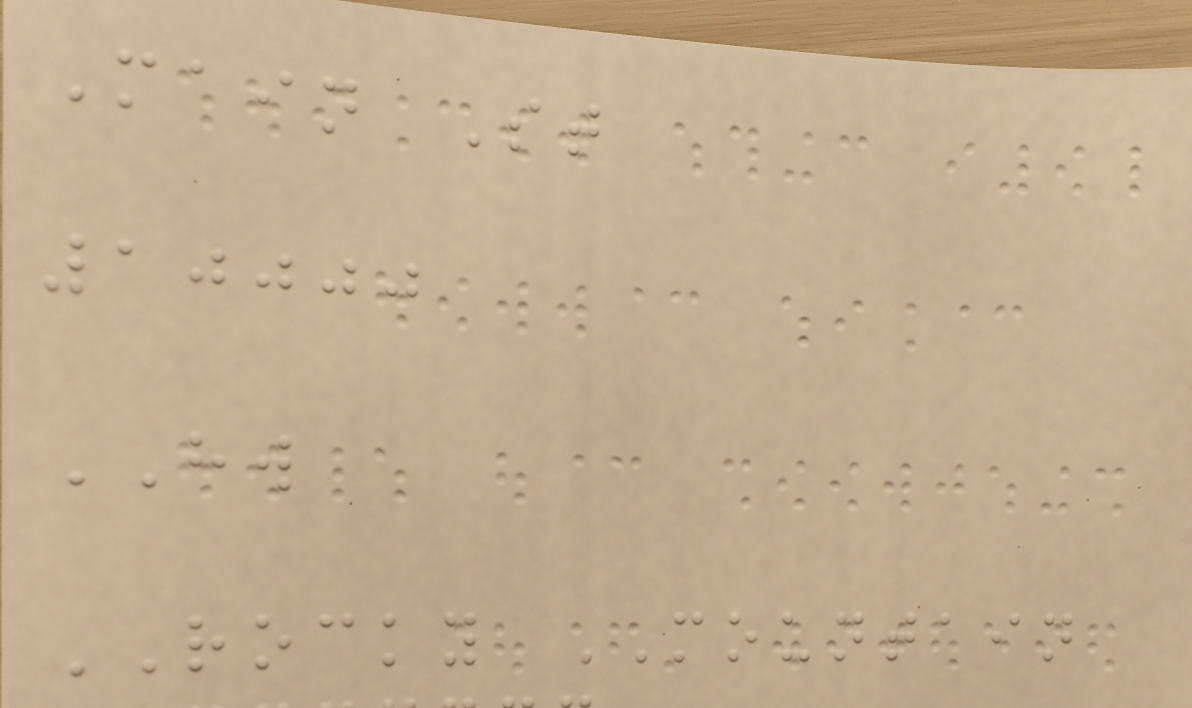Main St
10000
HW
ROCKY MOUNTAIN
